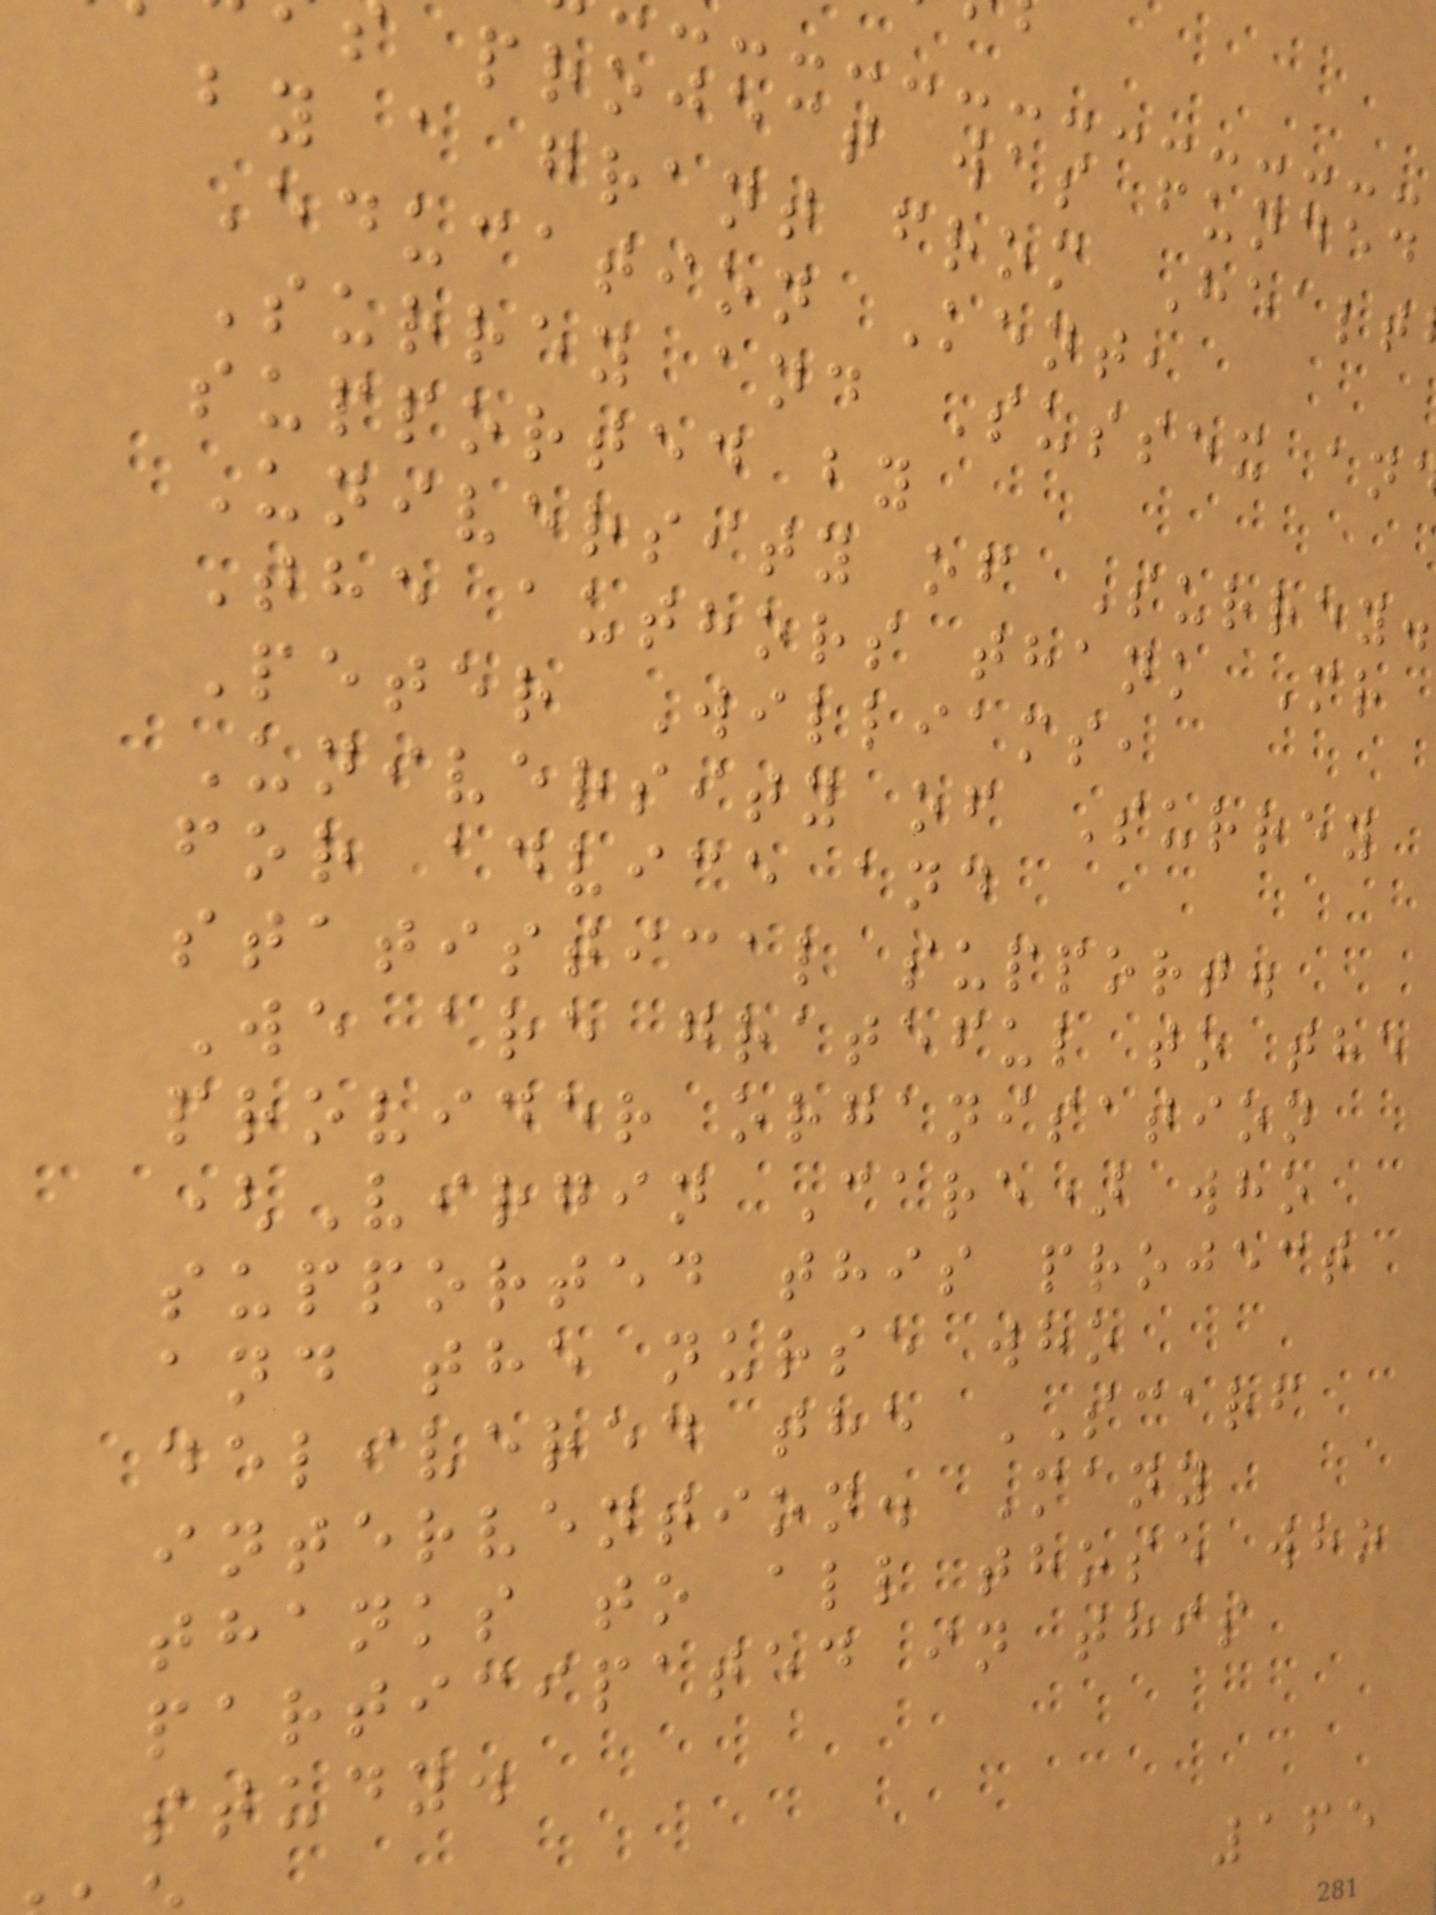project was funded
by a grant from Healt
Education Kent,
Surrey and Sussex an
supported by
University of Surrey.
The authors thank Mr
Peter Williams,
University of Surrey
for advice and
statistical support.
We are grateful to the
provider organisation
(Virgin Care) who
supported this project
and the nurse who
delivered the SCARF
intervention. Many
thanks to all those who
participated in this
study.
165
